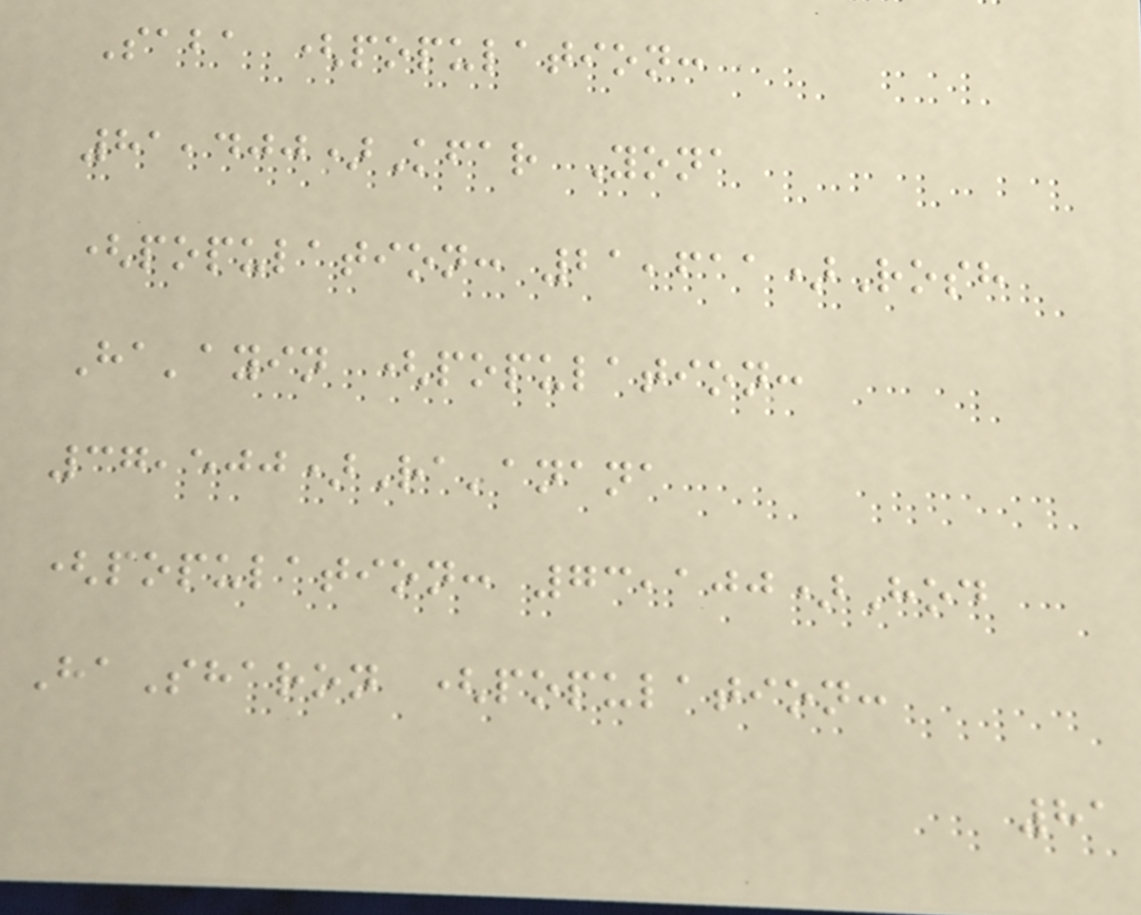Saba (population:
81,400)Kfar Yona
(population: 21,611)Rosh
Ha'ayin (population:
37,500)Ra'anana
(population: 73,100)Hod
HaSharon (population:
81
